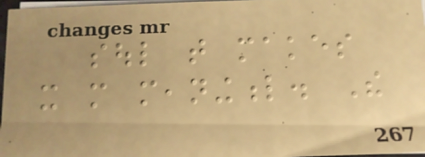soul that makes
it more meaningful. The
